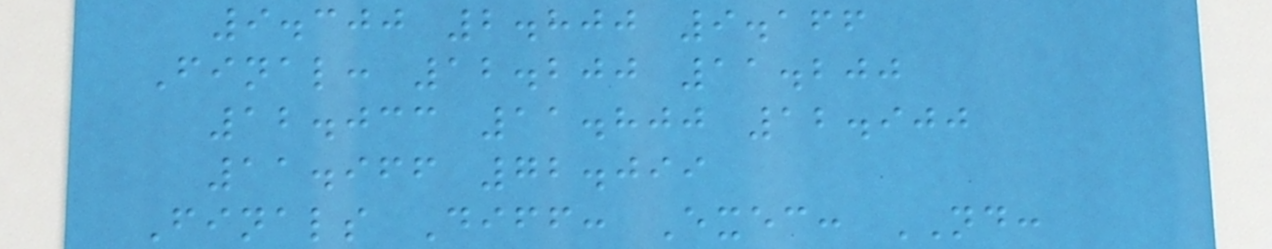9.300 2.800 9.166
Final: 12.200 11.200
12.033 11.800 12.900
11.966 72.099
Finals Diff: Exec: ND:
